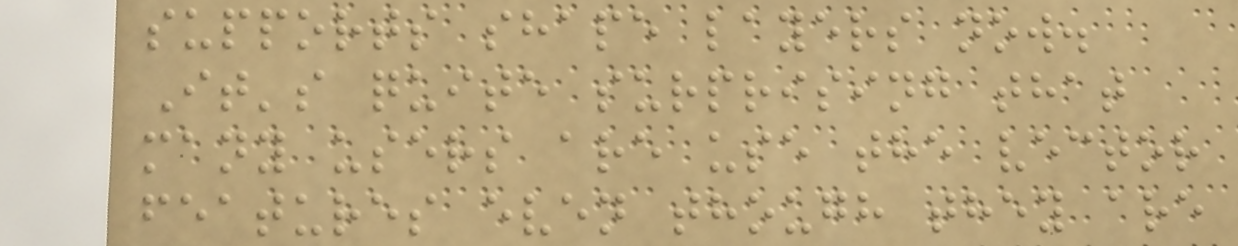supports shape layers now.
It's quite surprising that
many users are use the vector
features even though they are
